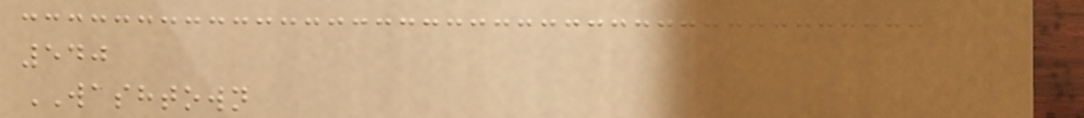540
WASHTOWN
